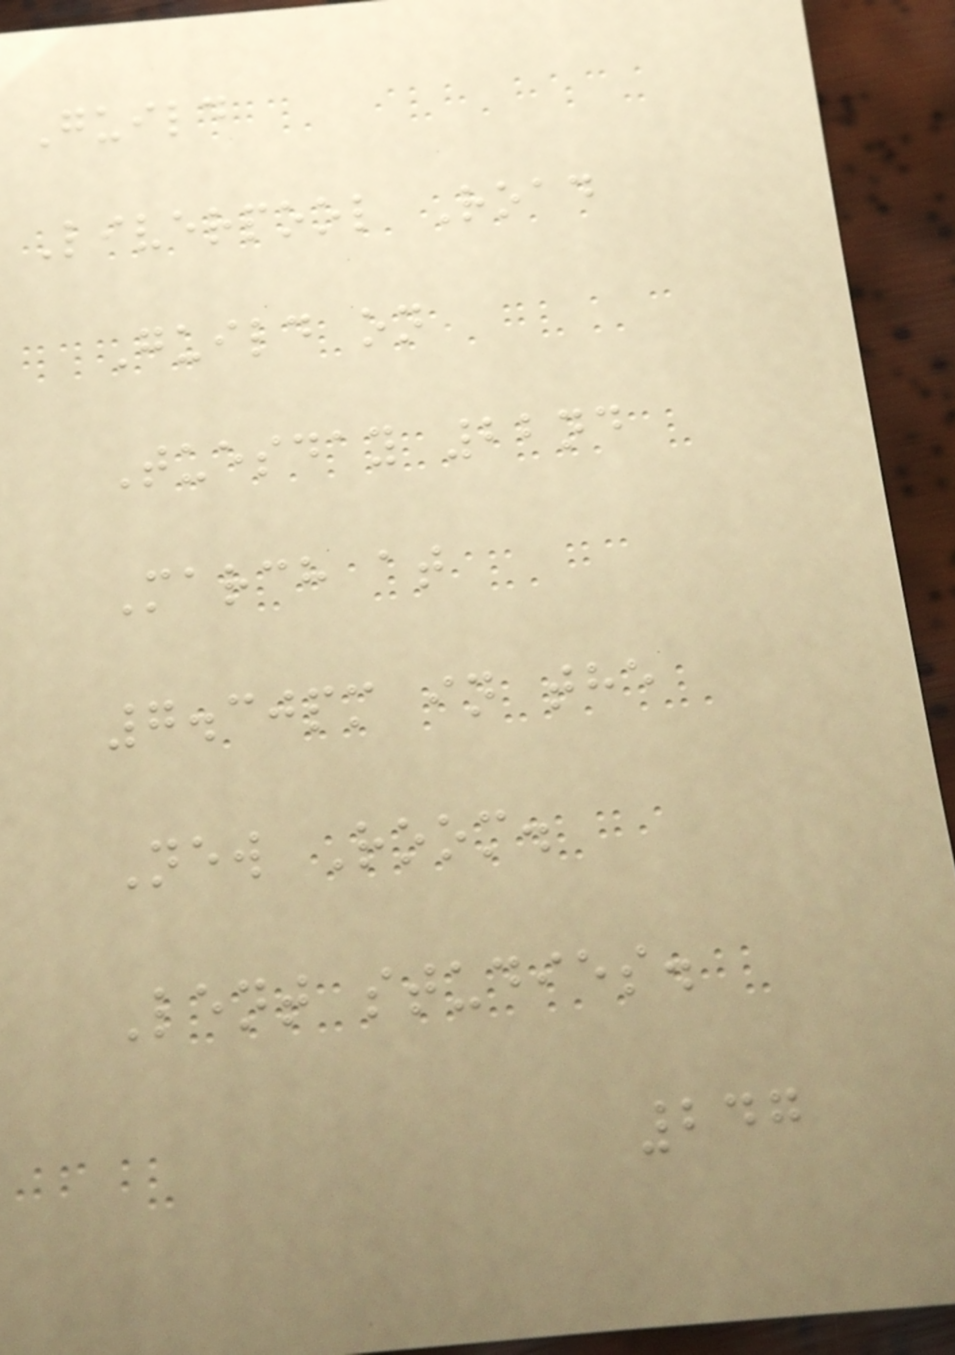Guild
Liverpool Road
Guild on
Tuesday 22nd
March at
7.30pm in the
New Room.
Lent studies.
247
